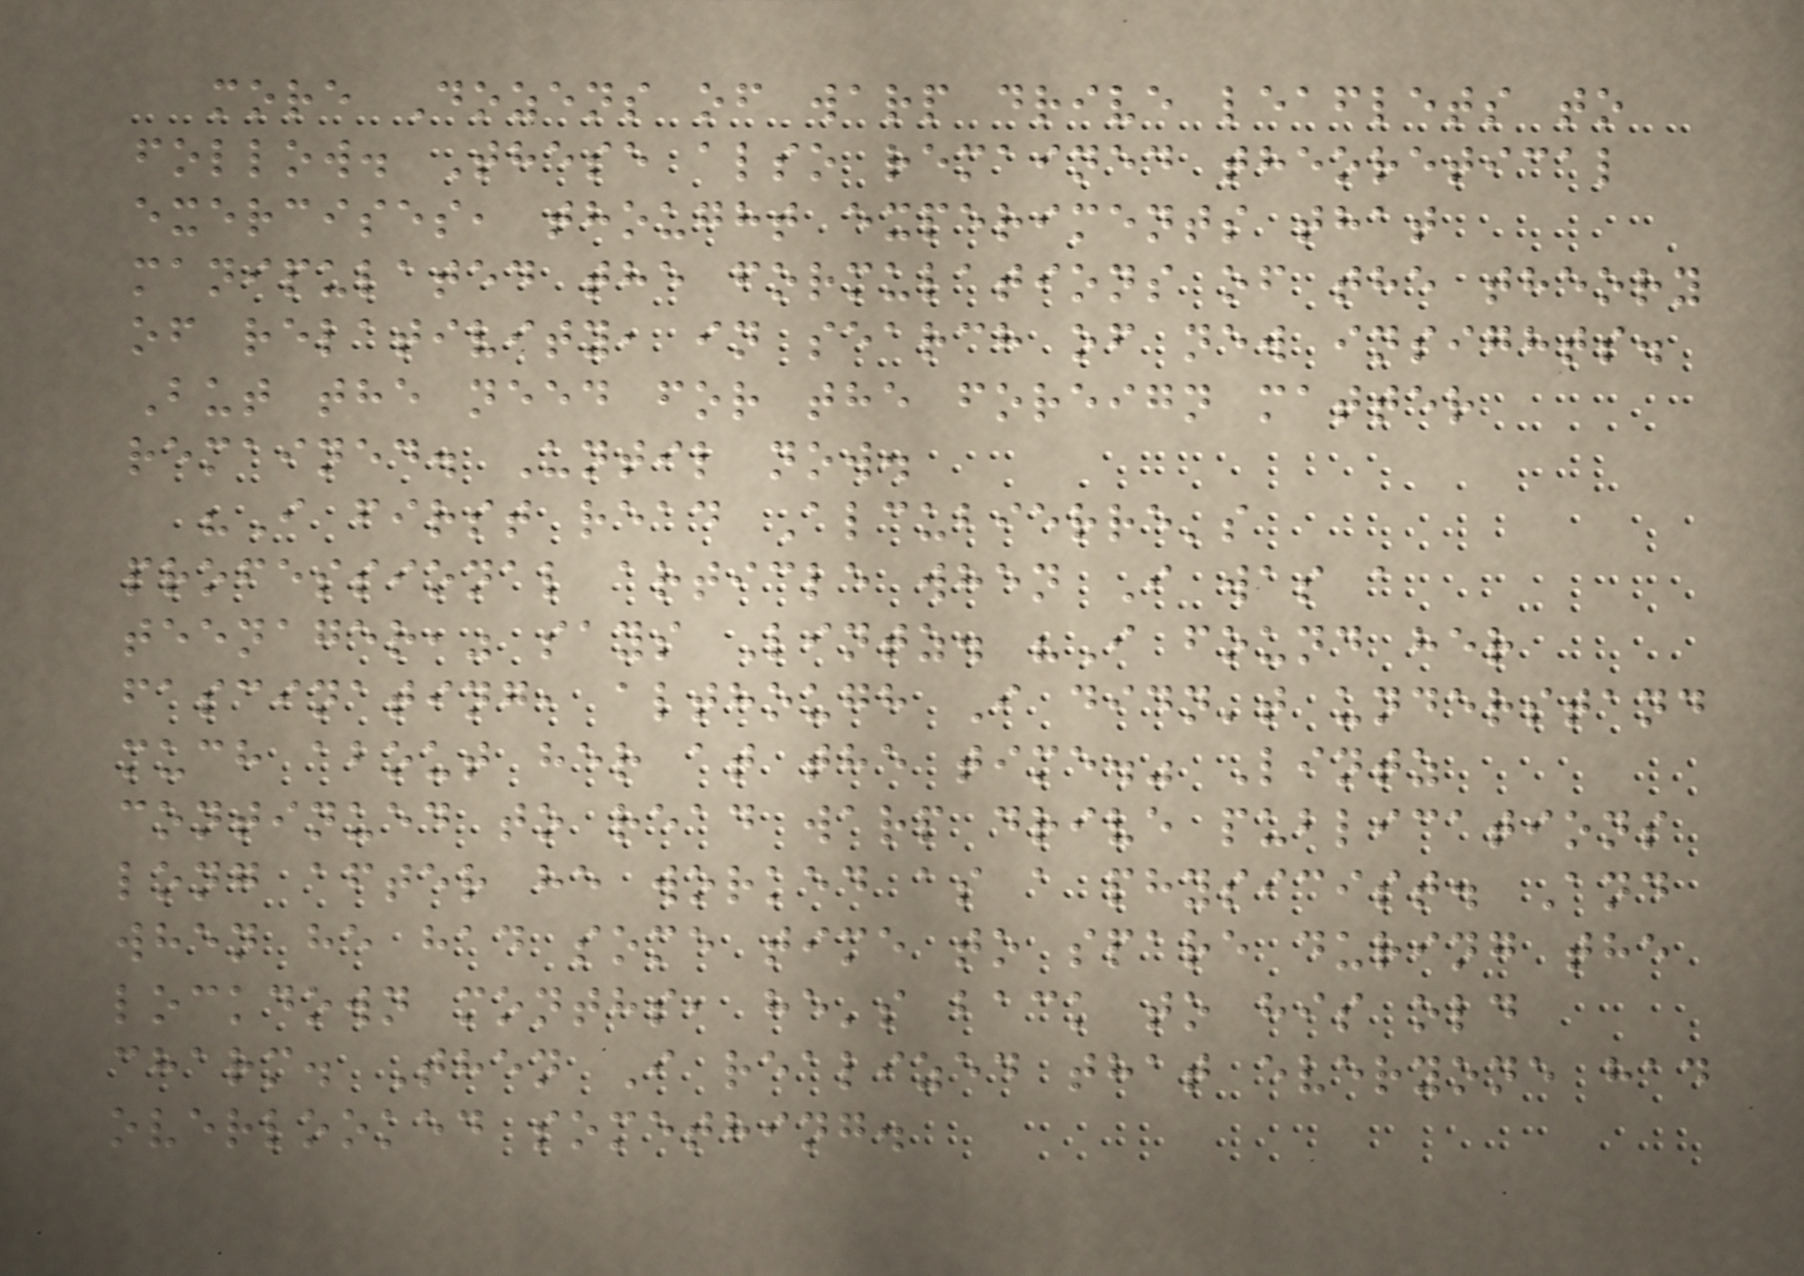more Dozens of warp drive leaflets to
follow. These also remained theoretical
exercises, thought experiments that
manipulated the formulations of the theory
of relativity, in search of new insights.
But the need for the foreign matter
remained. Until now.
"I first read Alcubierre's
professional article when I was a
teenager," says Lintz. "I found her
fascinating, although I didn't understand
much about her at the time." Lintz
continued to read warp drive publications
long after he worked as a physicist. And
when he had some time to spare during the
lockdown months, he's back to his old
charm. Then I realized that everyone had
overlooked something.
